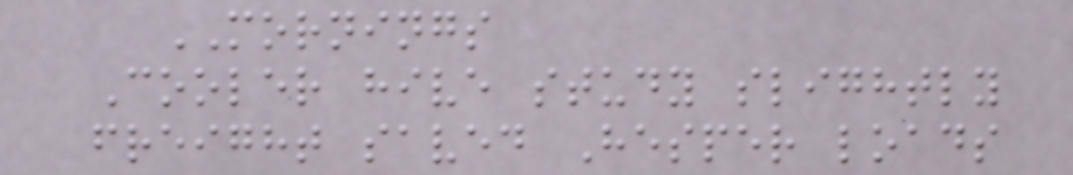MORNINGS
Cooler hive study slightly
freight saved Hesper loads
